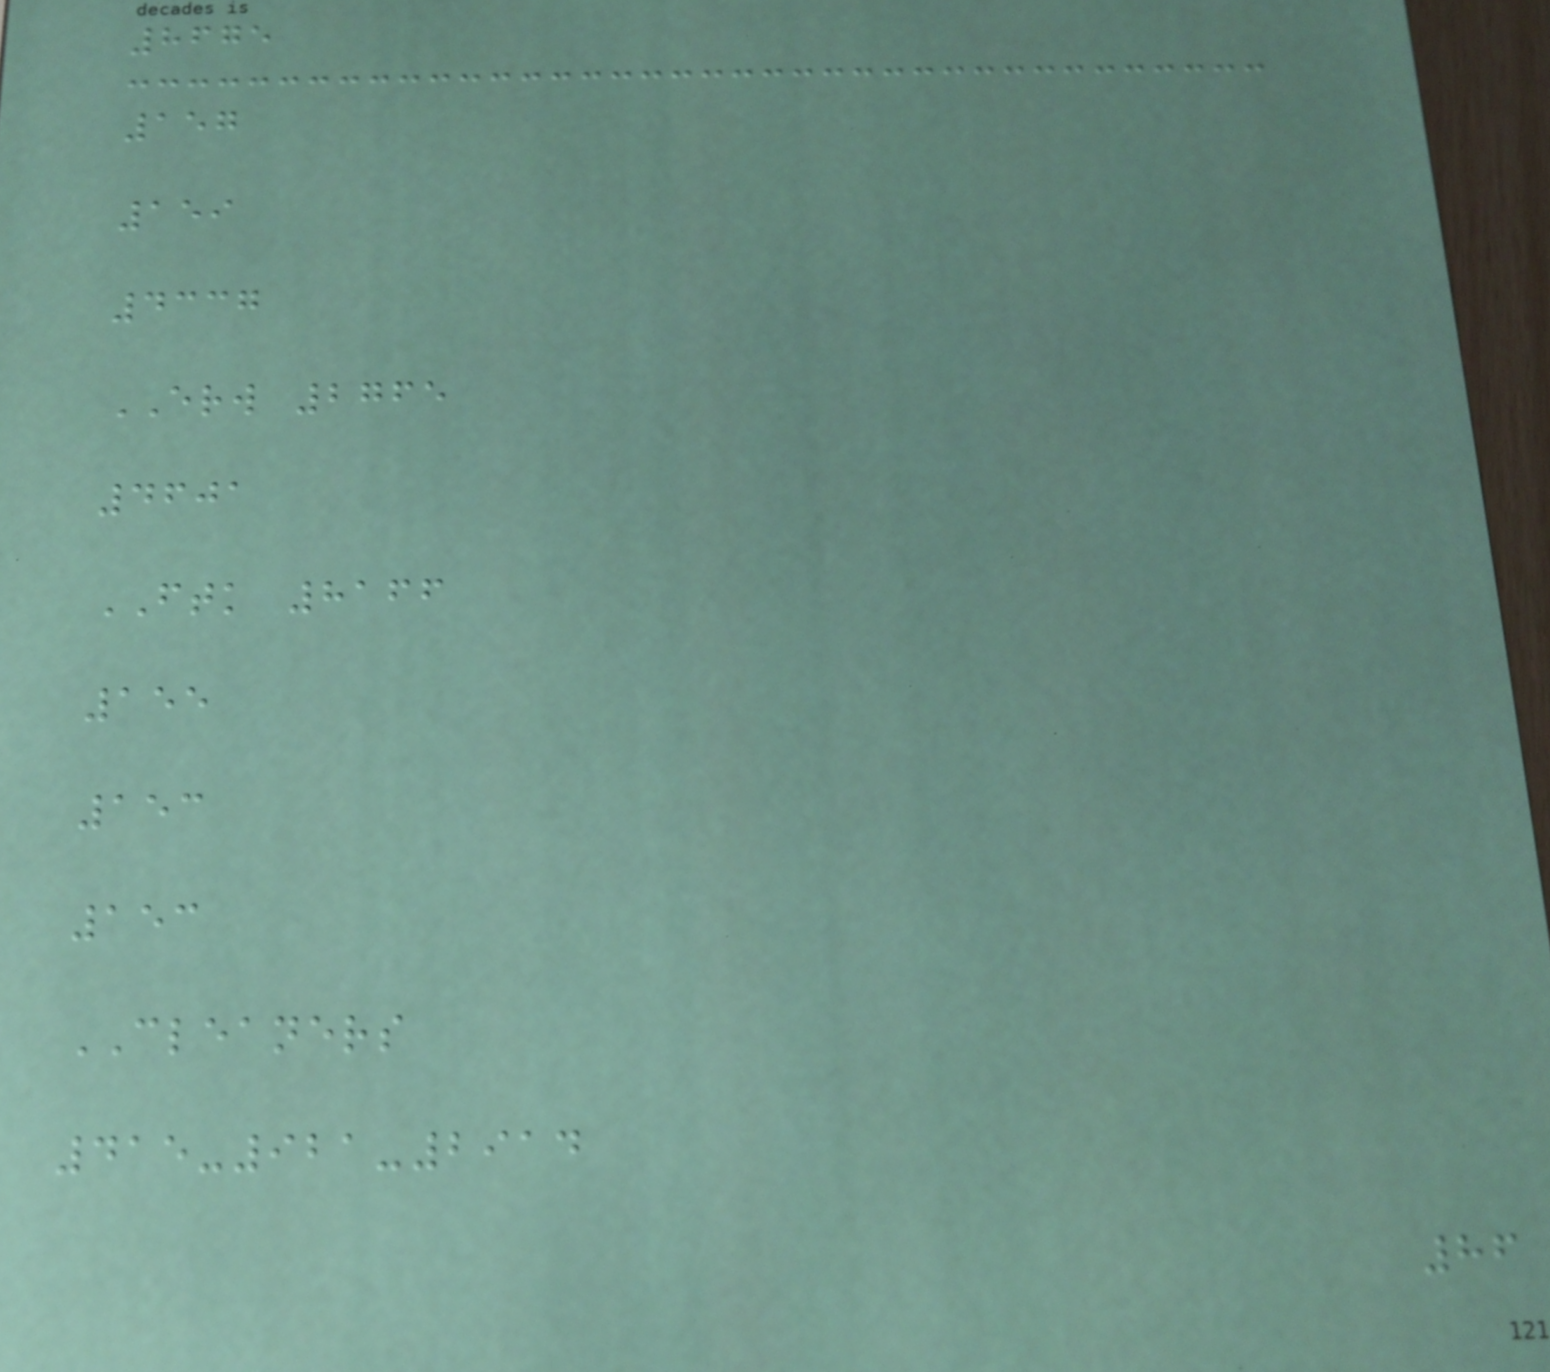8675
157
159
4337
ERW 2765
4601
FTK 8166
155
153
153
CLEANERS
415-921-2914
86
